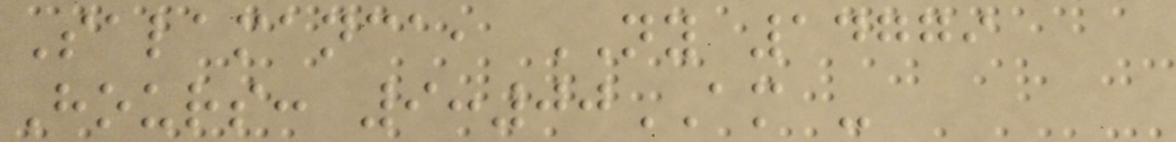Salamanca, NY 14779
Hours: 9:00AM -
